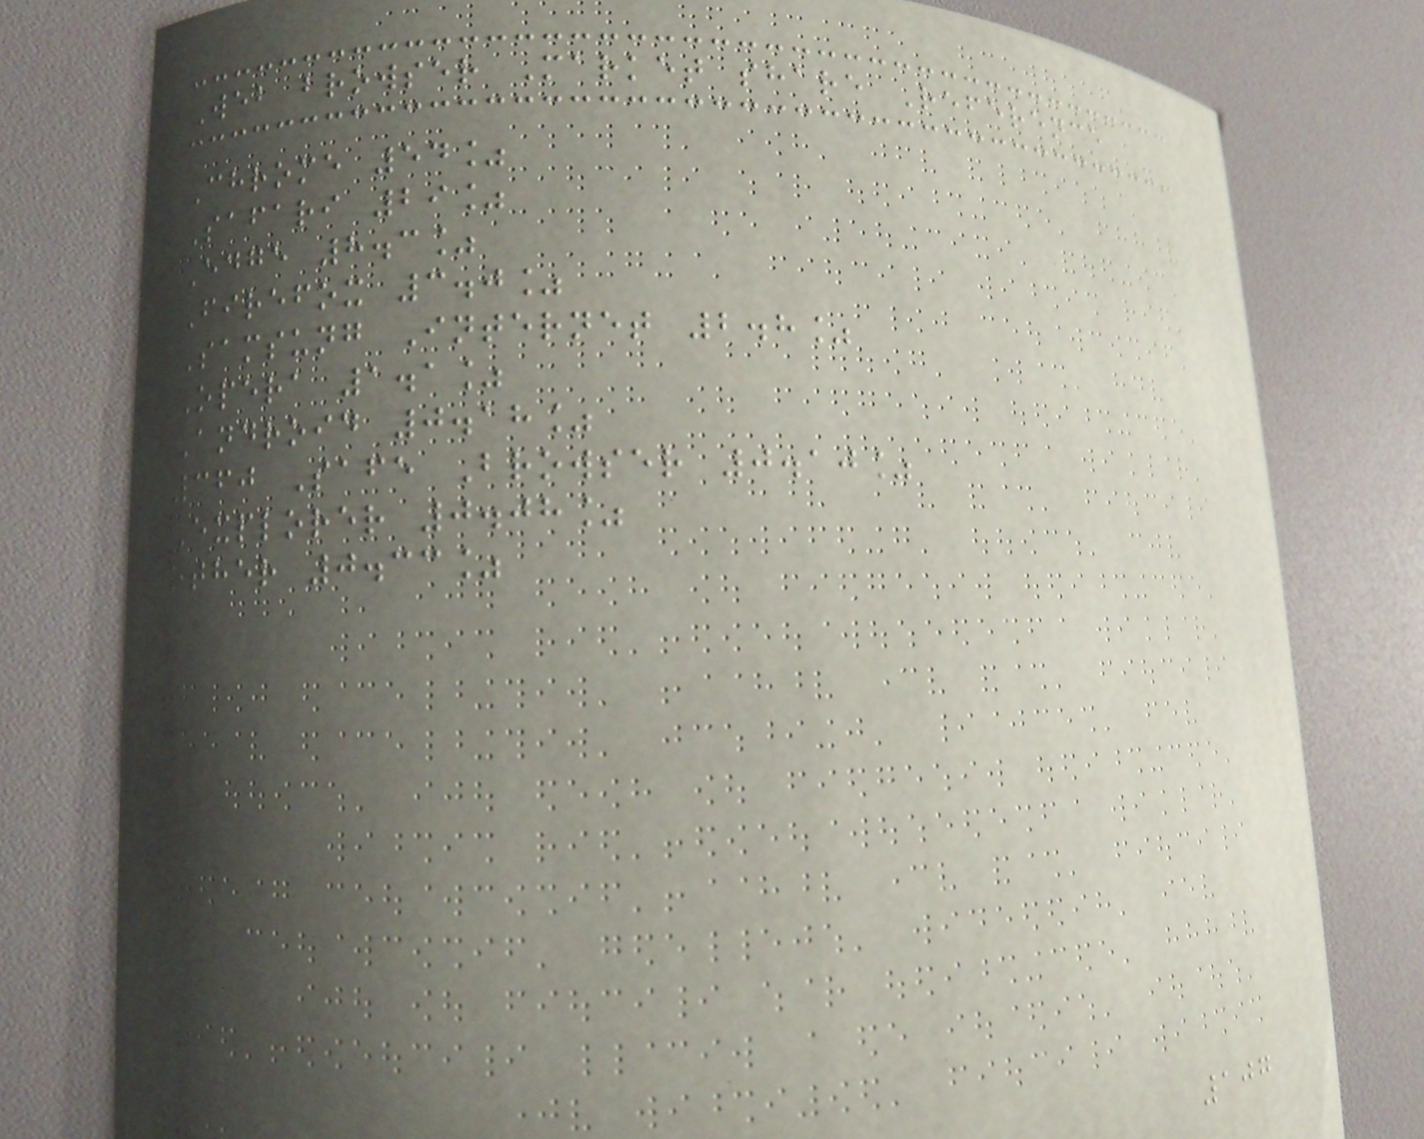Web browser Market share Reference
Chrome 54%
Safari 29%
Edge 8.3%
Firefox 3.0%
Samsung Internet 2.8%
Opera 1.1%
Android 0.18%
360 Safe Browser 0.10%
Explorer 0.08%
other 0.33%
107
